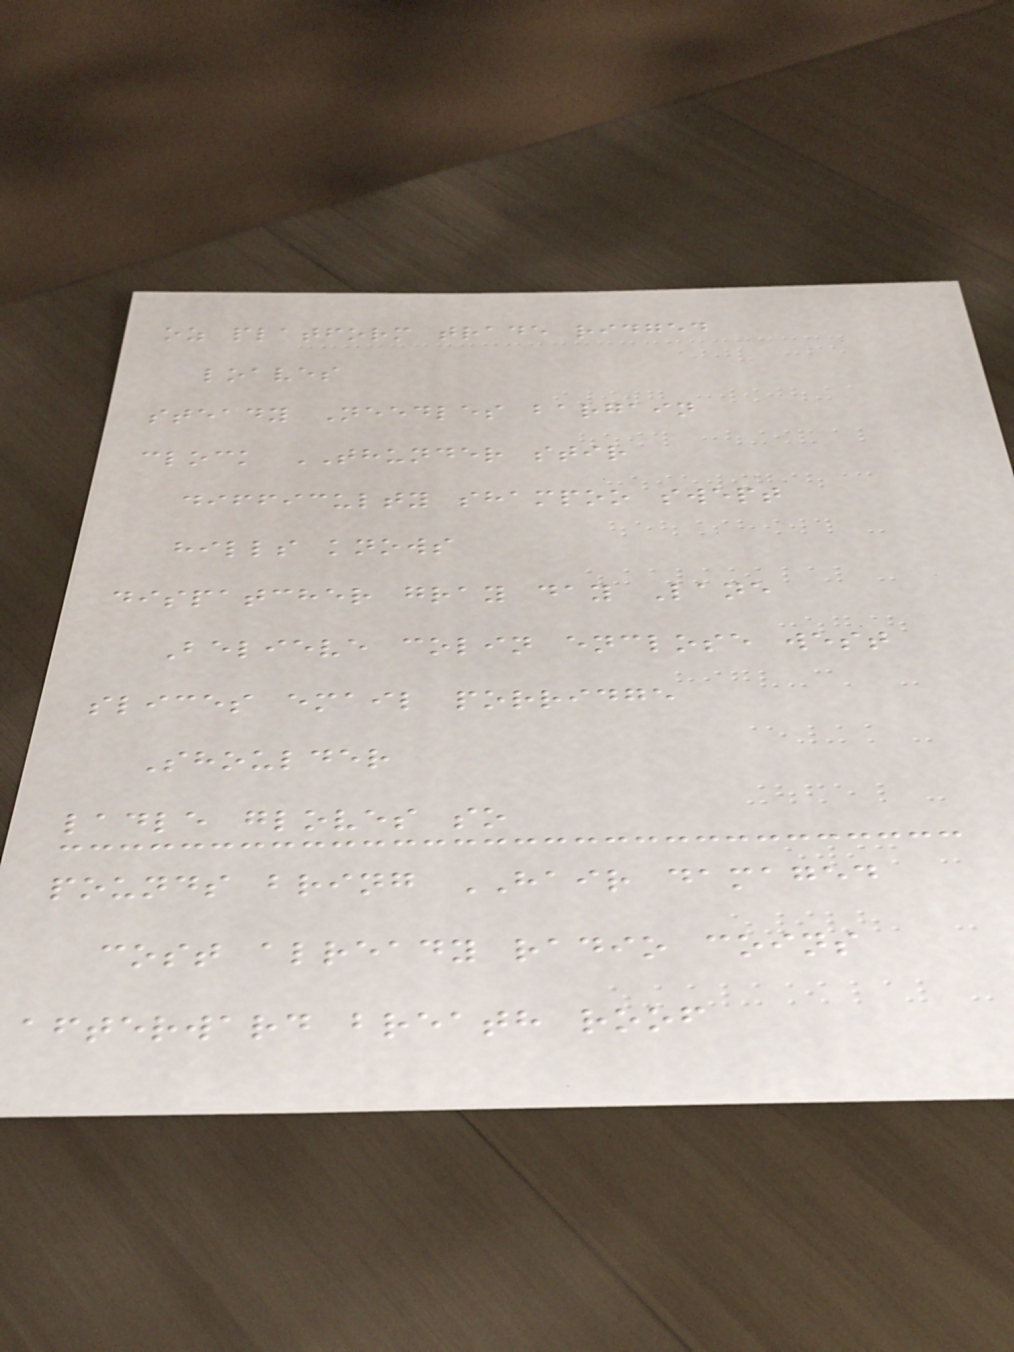oz platform trade ridged
loaves
steady Needles bargain
clock THUNDER stir
difficulty shampoo swept
hills knows
dispatcher gray day Lane
Believe colin enclose west
slices email porridge
Shoulder
ladle gloves so
pounds bring HAIR damaged
cost already radio coins
afterward breath roof
